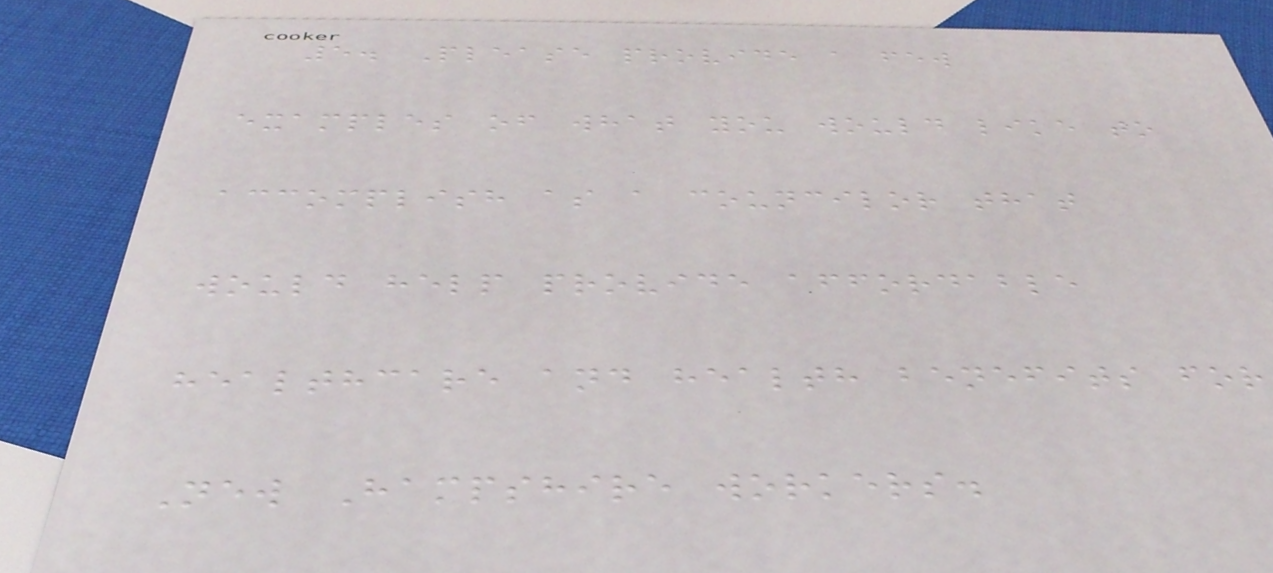5. Please provide a few
examples of what you would like to
accomplish as a councilor that
would help provide affordable
healthcare and health benefits for
New Hampshire workers.
